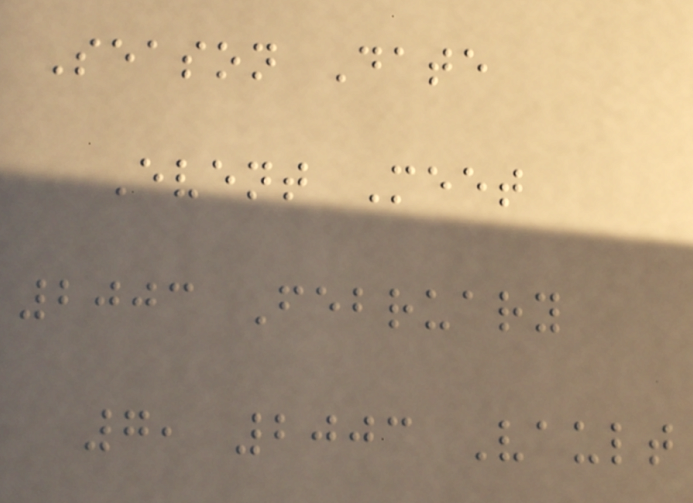Season Date
Event Meet
2003 February
7, 2003 Vault
